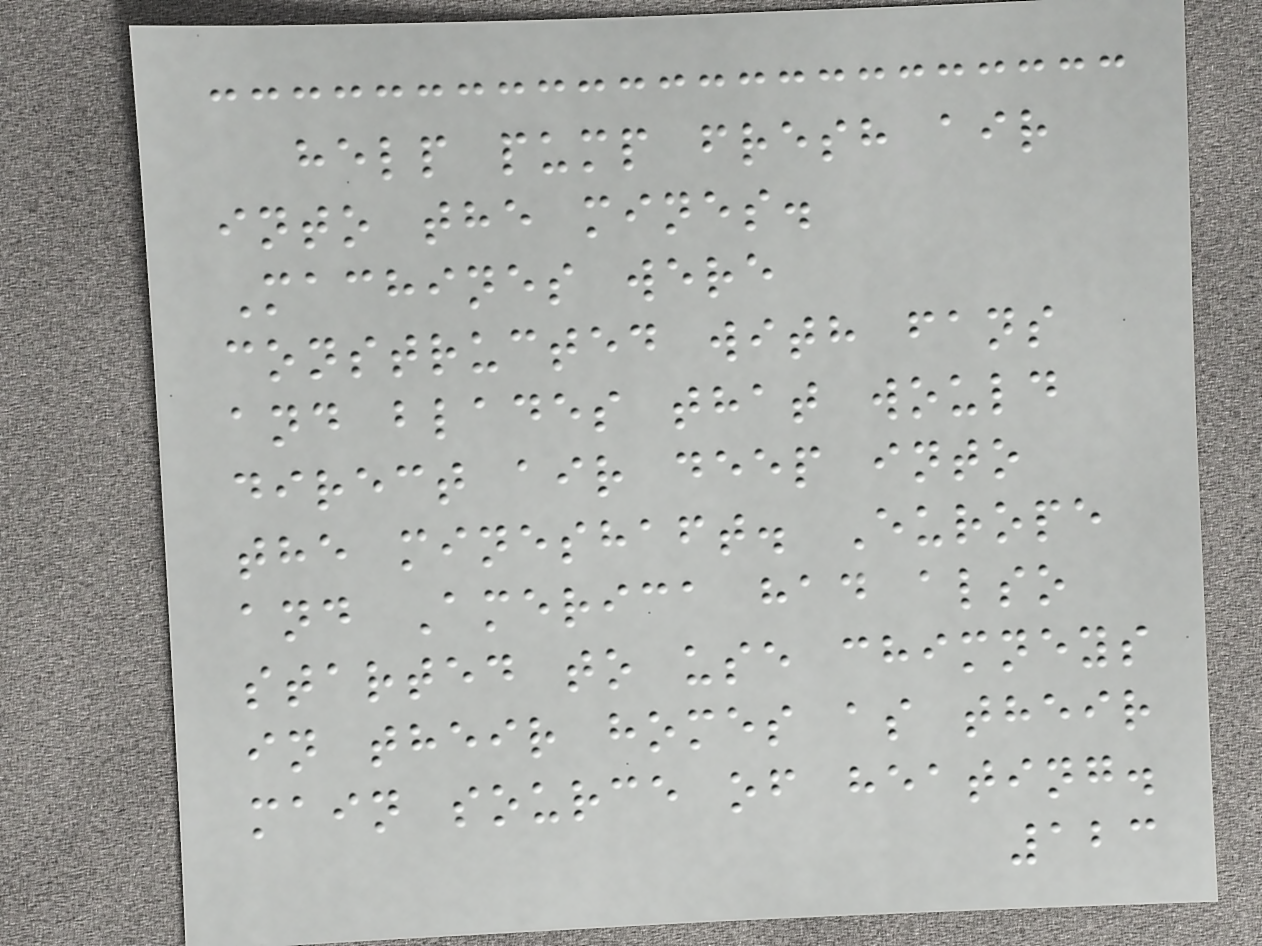help pump fresh air
into the mines.
Machines were
constructed with fans
and blades that would
direct air deep into
the mineshaft. Europe
and America had also
started to use chimneys
in their homes as their
main source of heating.
123
